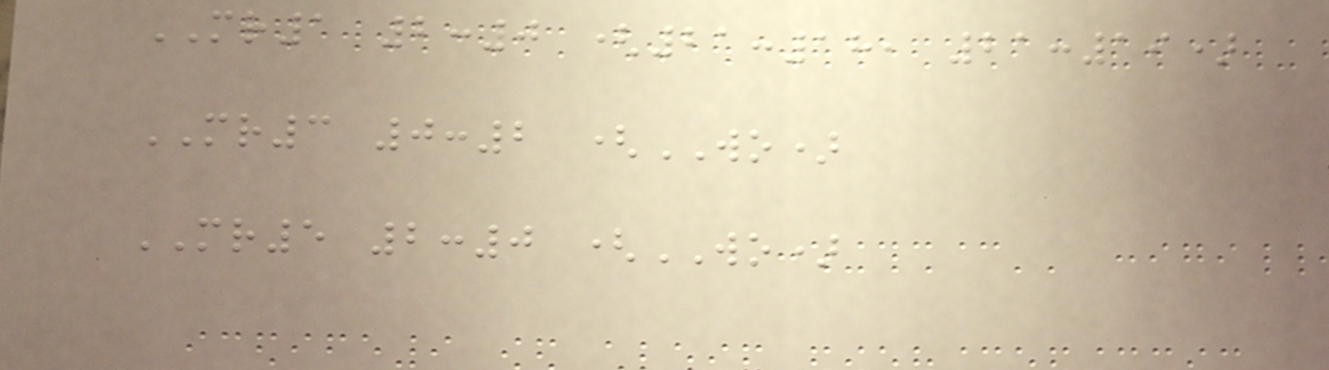MR1 2:0 (21:18, 21:19)
MR3 0:2 (WO)
MR5 2:0 (WO)
